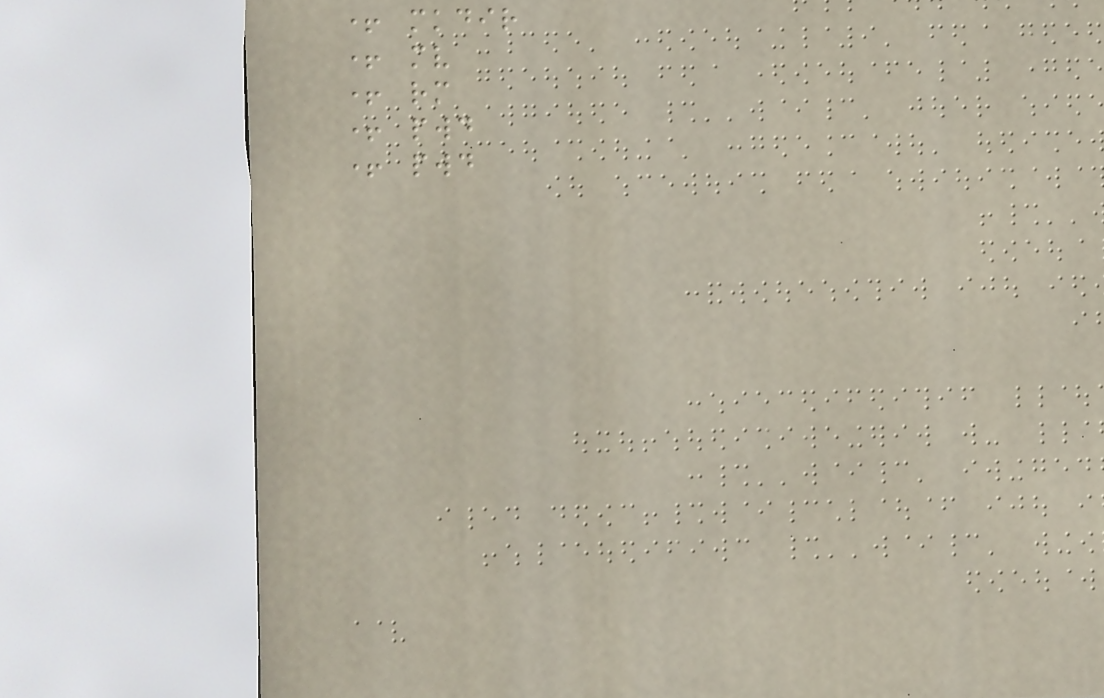+ mkdir
+ mv
+ rm
+ pwd
+ pwd
